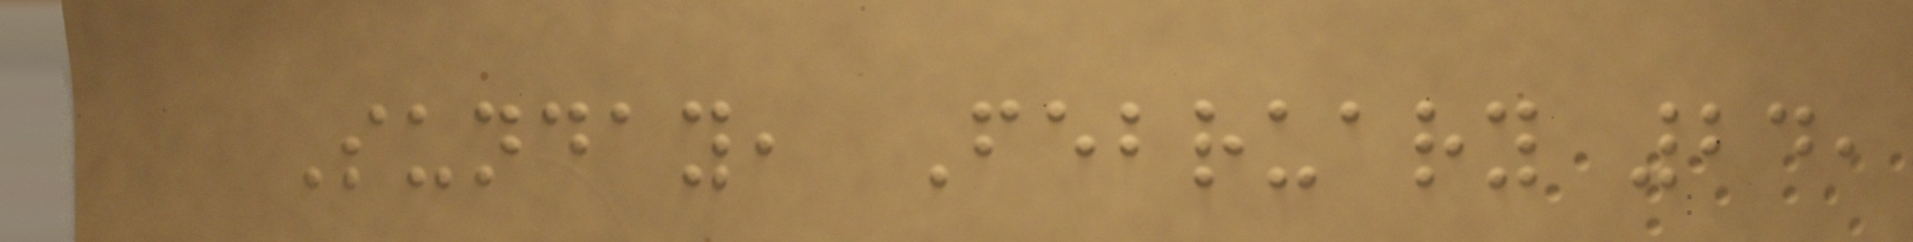Sunday, February 24,
